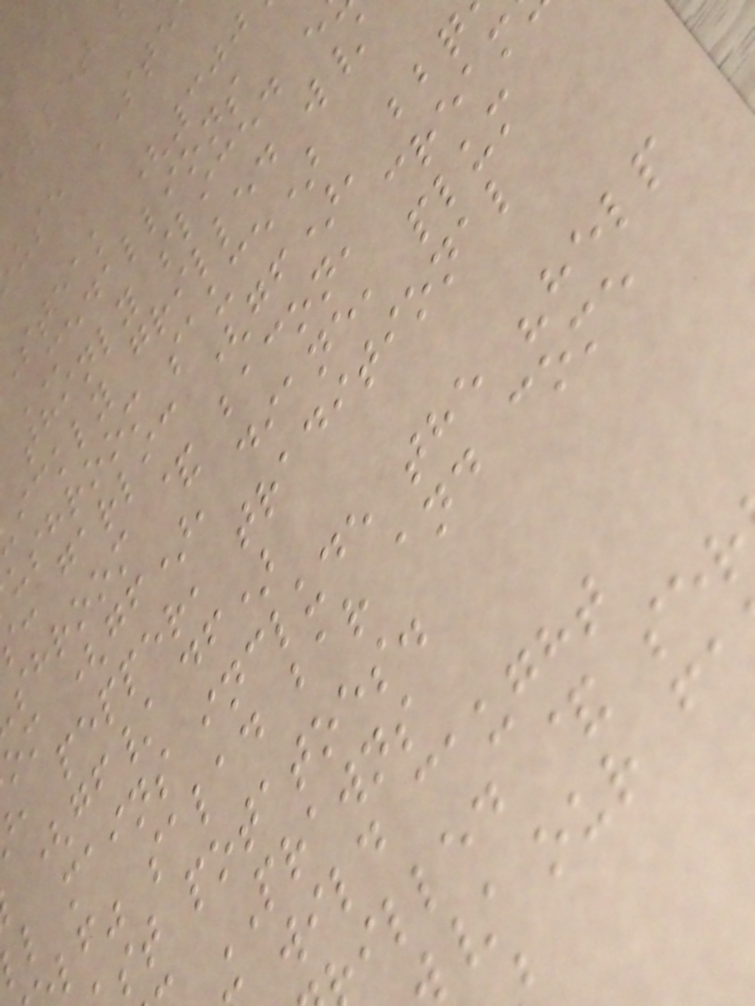use STE
steak (300
MEDALLIONS
thinly sliced e
ickly grilled w/
ushroom sauce)
: garlic (gf), bbq
shroom & bacon, cream
om (gf), diane, plum
, pepper, traditional
(gf/ df)
l mains include the "help
lf" salad bar and come
st potatoes.
PRAWNS
wild caught
illed & ser
/ our f
